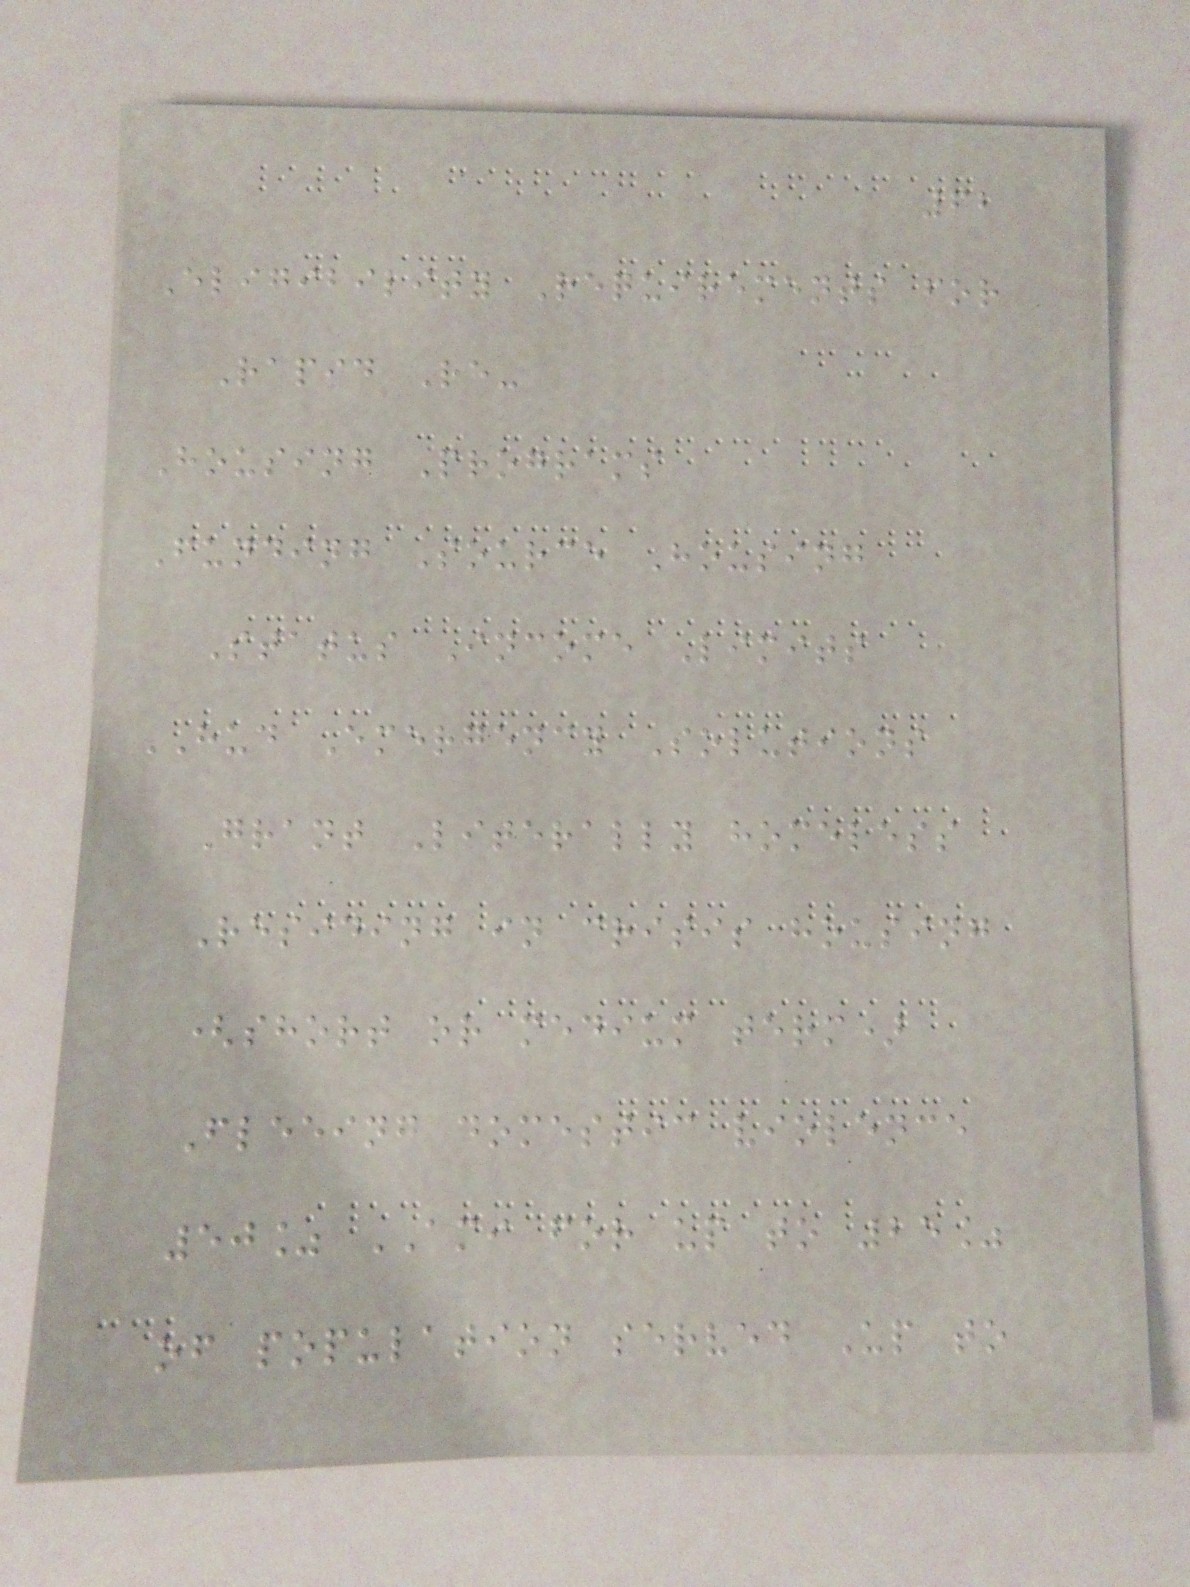62
Eligibility Requirements for
Rapid Re-
Housing Programs
Funding Source Housing
Status Income Limits
HUD Emergency Solutions
Grant Literally homeless
Residing in crisis housing
(short or medium term)
Fleeing domestic violence
50% AMI for up to 25%
of population served Up to
